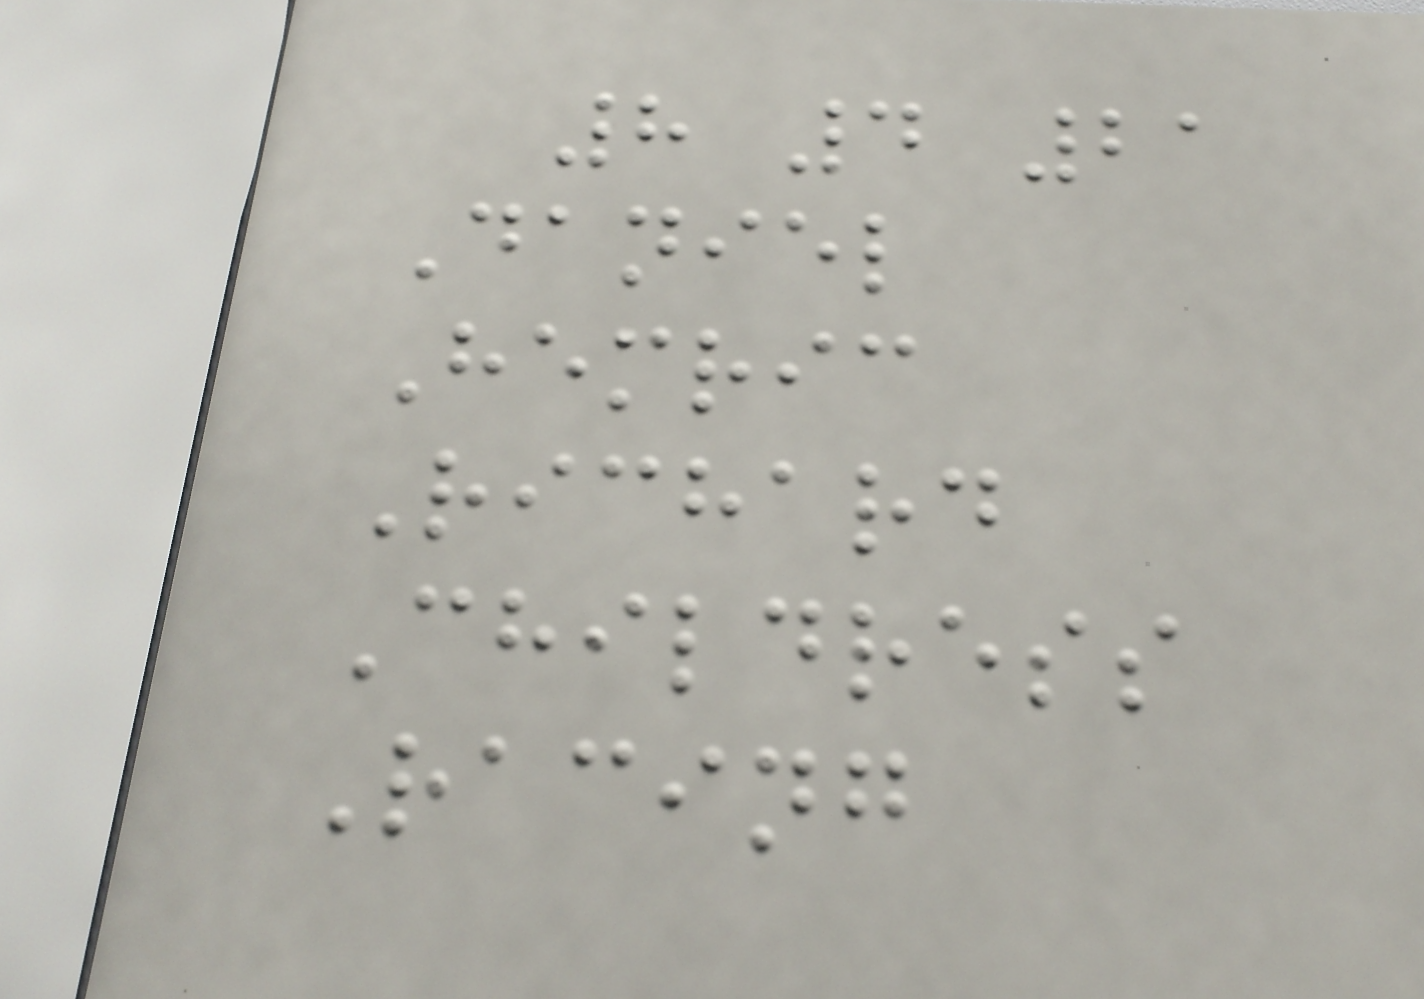8 4 21
Daniel
Hemric
Richard
Childress
Racing
